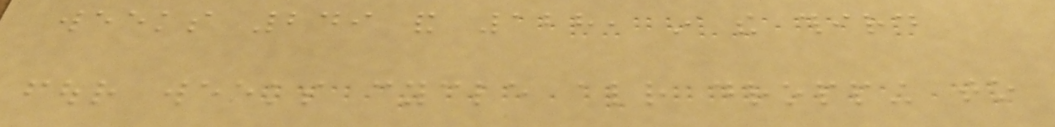weeks 249 and 128, in the third
four weeks cycle already dropping to
